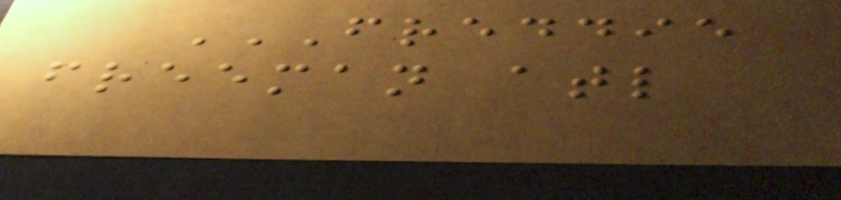FREDDIE
FREEMAN ATL
